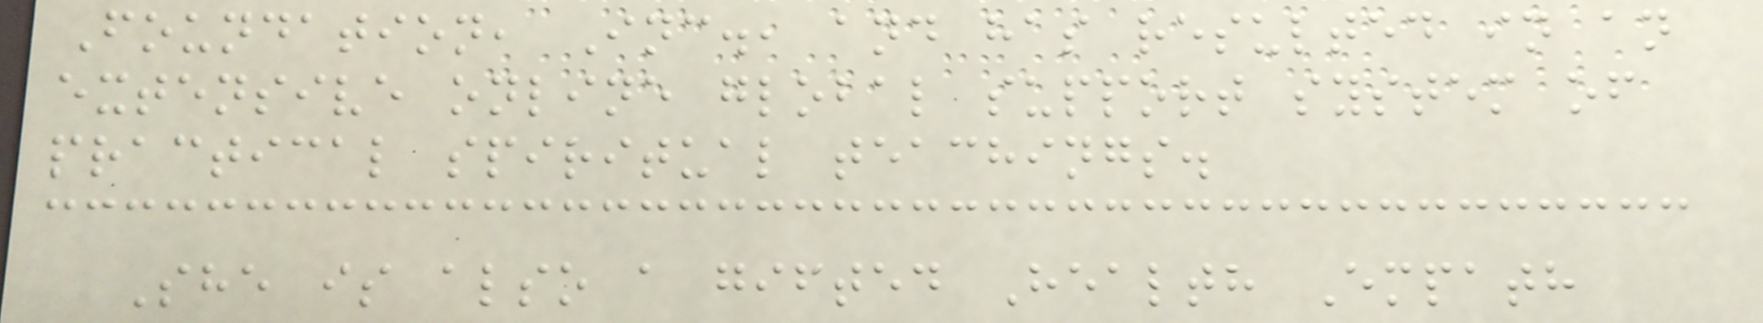Foundation, Inc., and has resulted in an
extensive online global support system of
practical spiritual teachings.
She is also a gifted Health Empath
